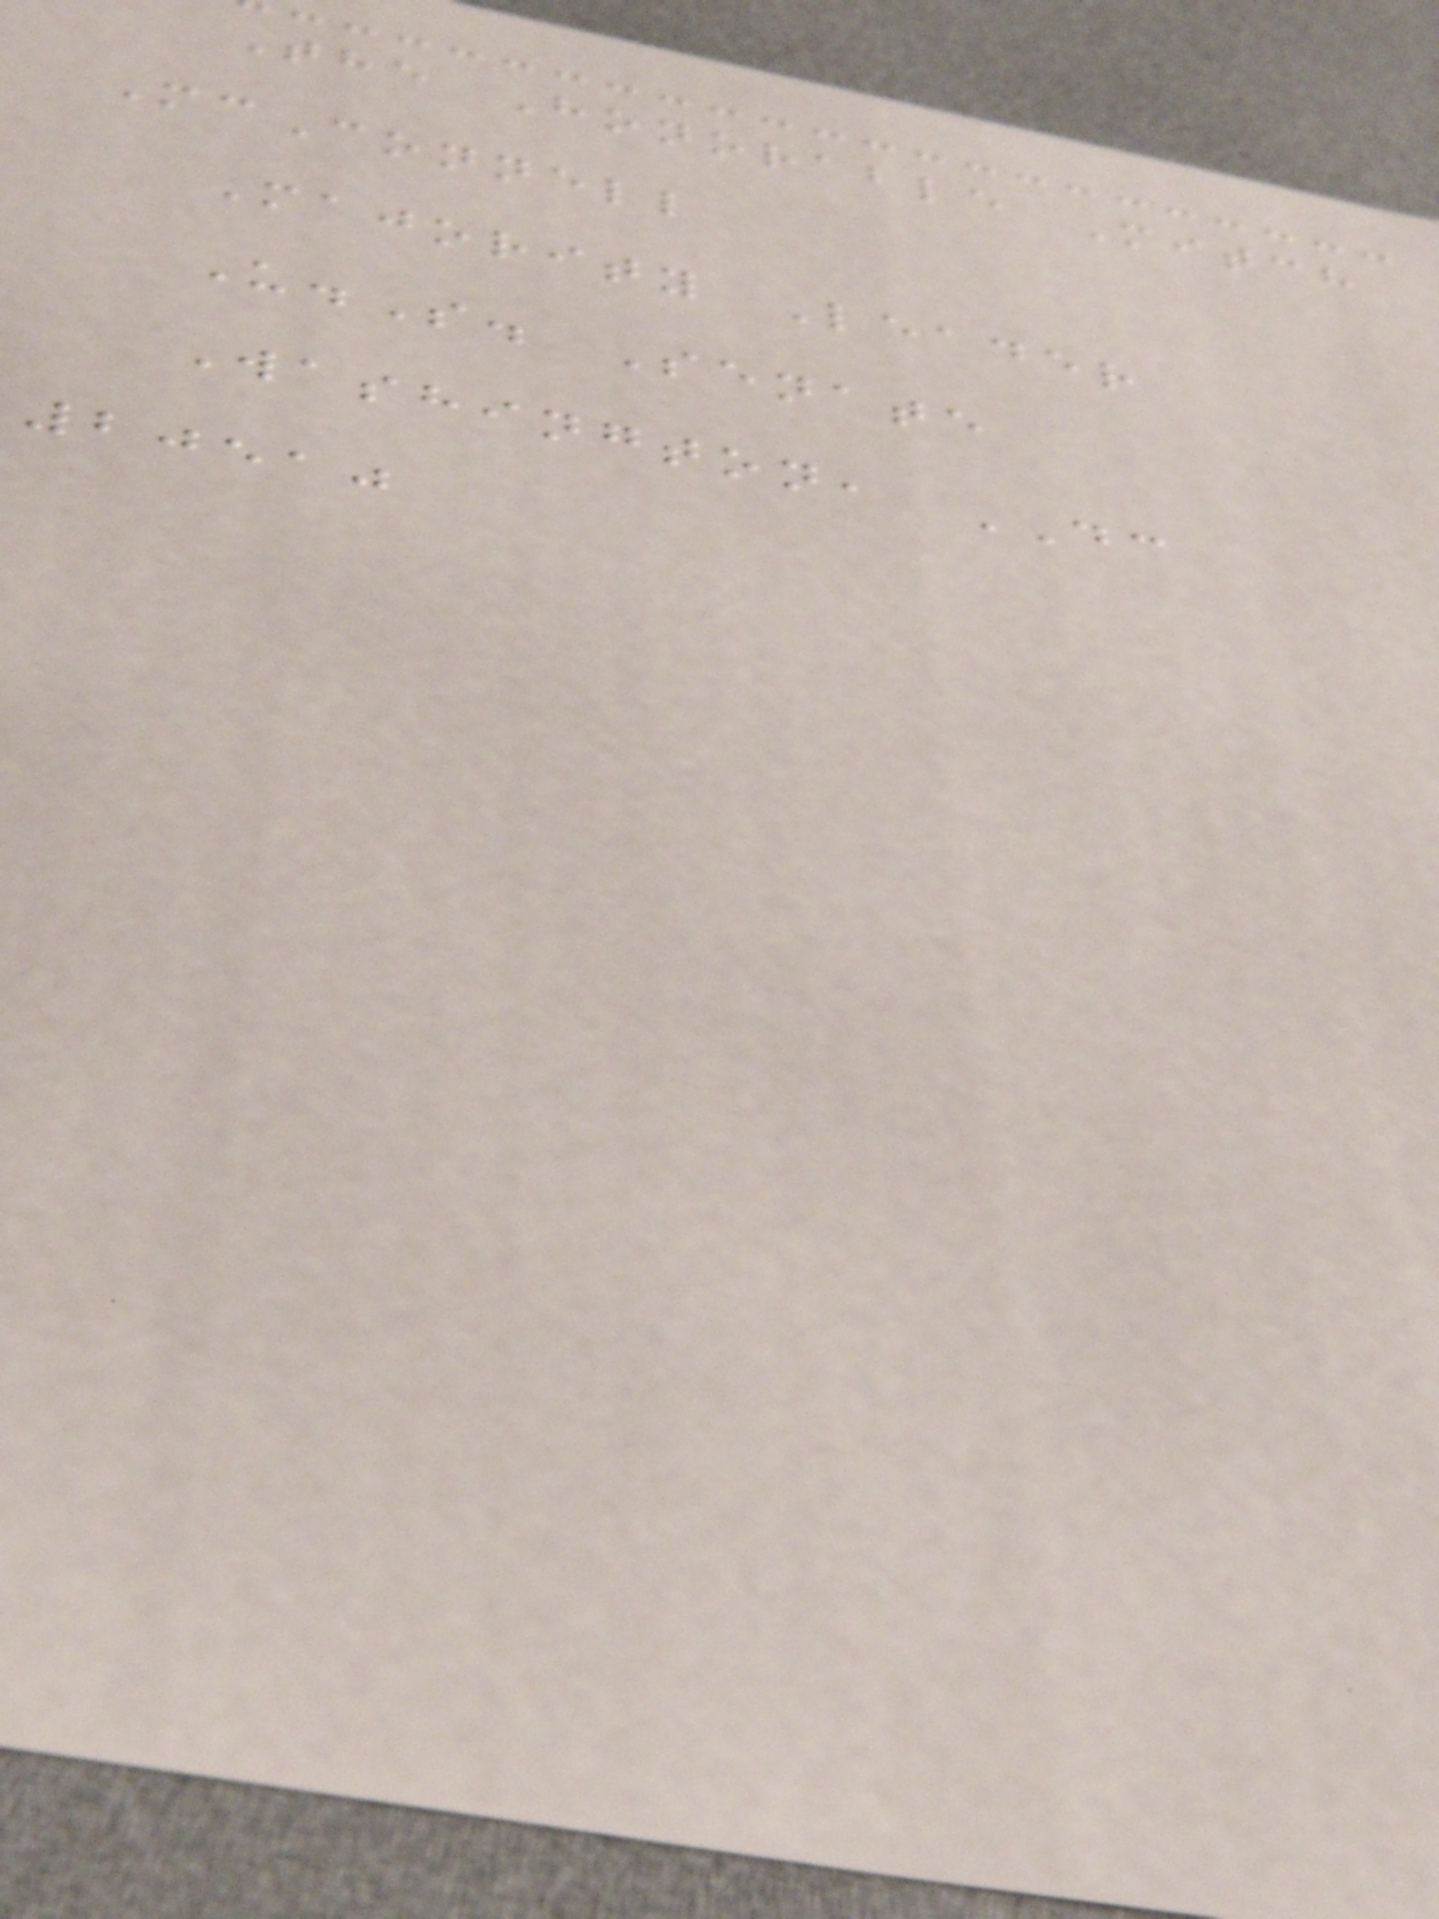The Honorable Mitch
McConnell
Majority Leader
U.S. Senate
Washington, DC
20510
